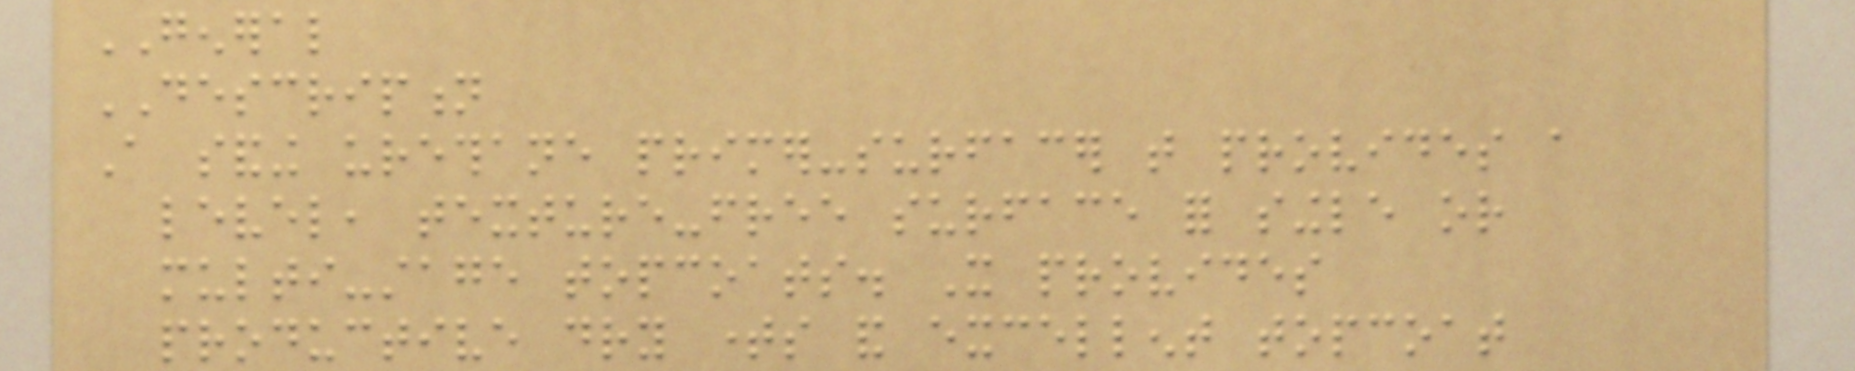GENERAL
DESCRIPTION
A sanding urethane primer-surfacer that provides a
level, texture-free surface for single or
multi-stage topcoats. It provides
productive dry times and excellent topcoat
